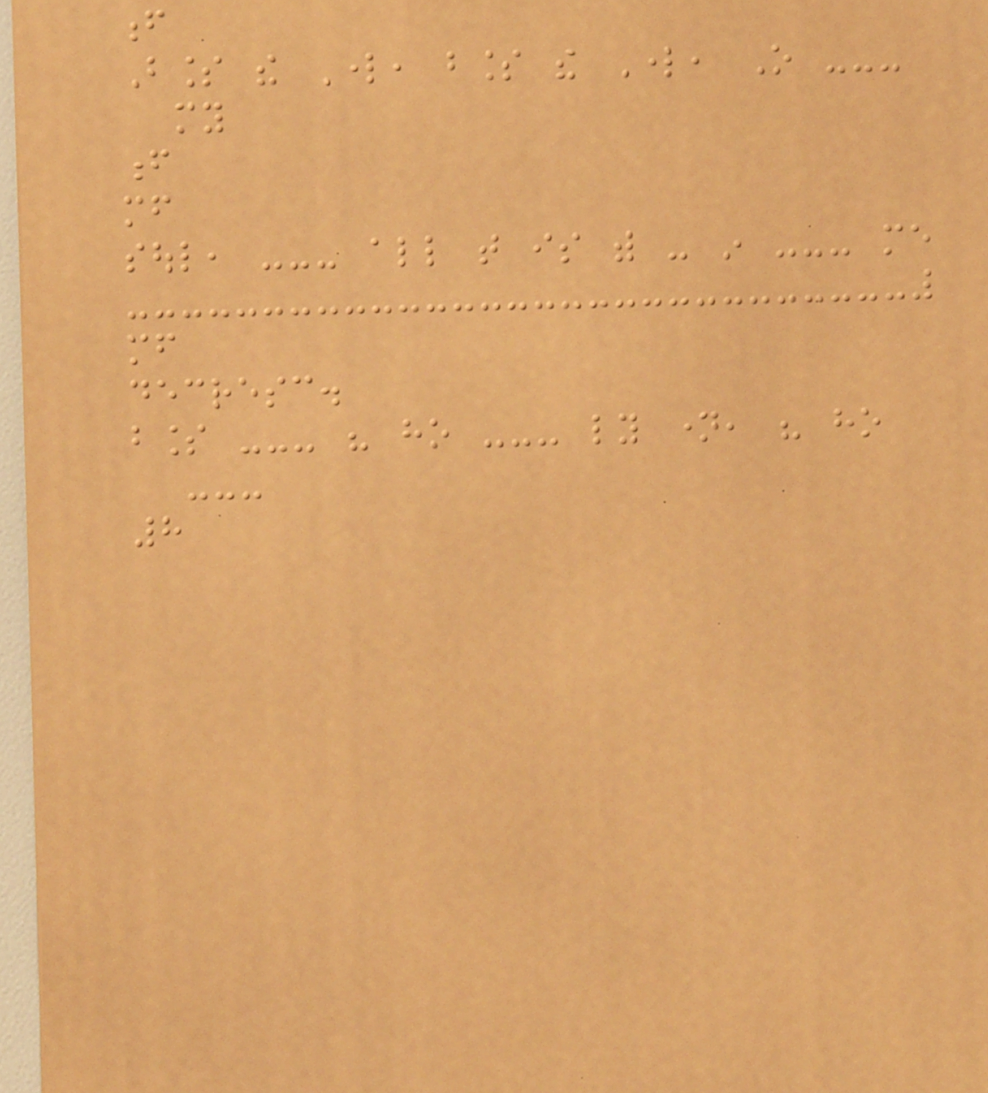f
Bless the Lord, bless the Lord, O ---
my
f
mf
soul, --- all that is with - in --- me
mf
decresc.
bless --- his ho --- ly name, his ho
---
8
